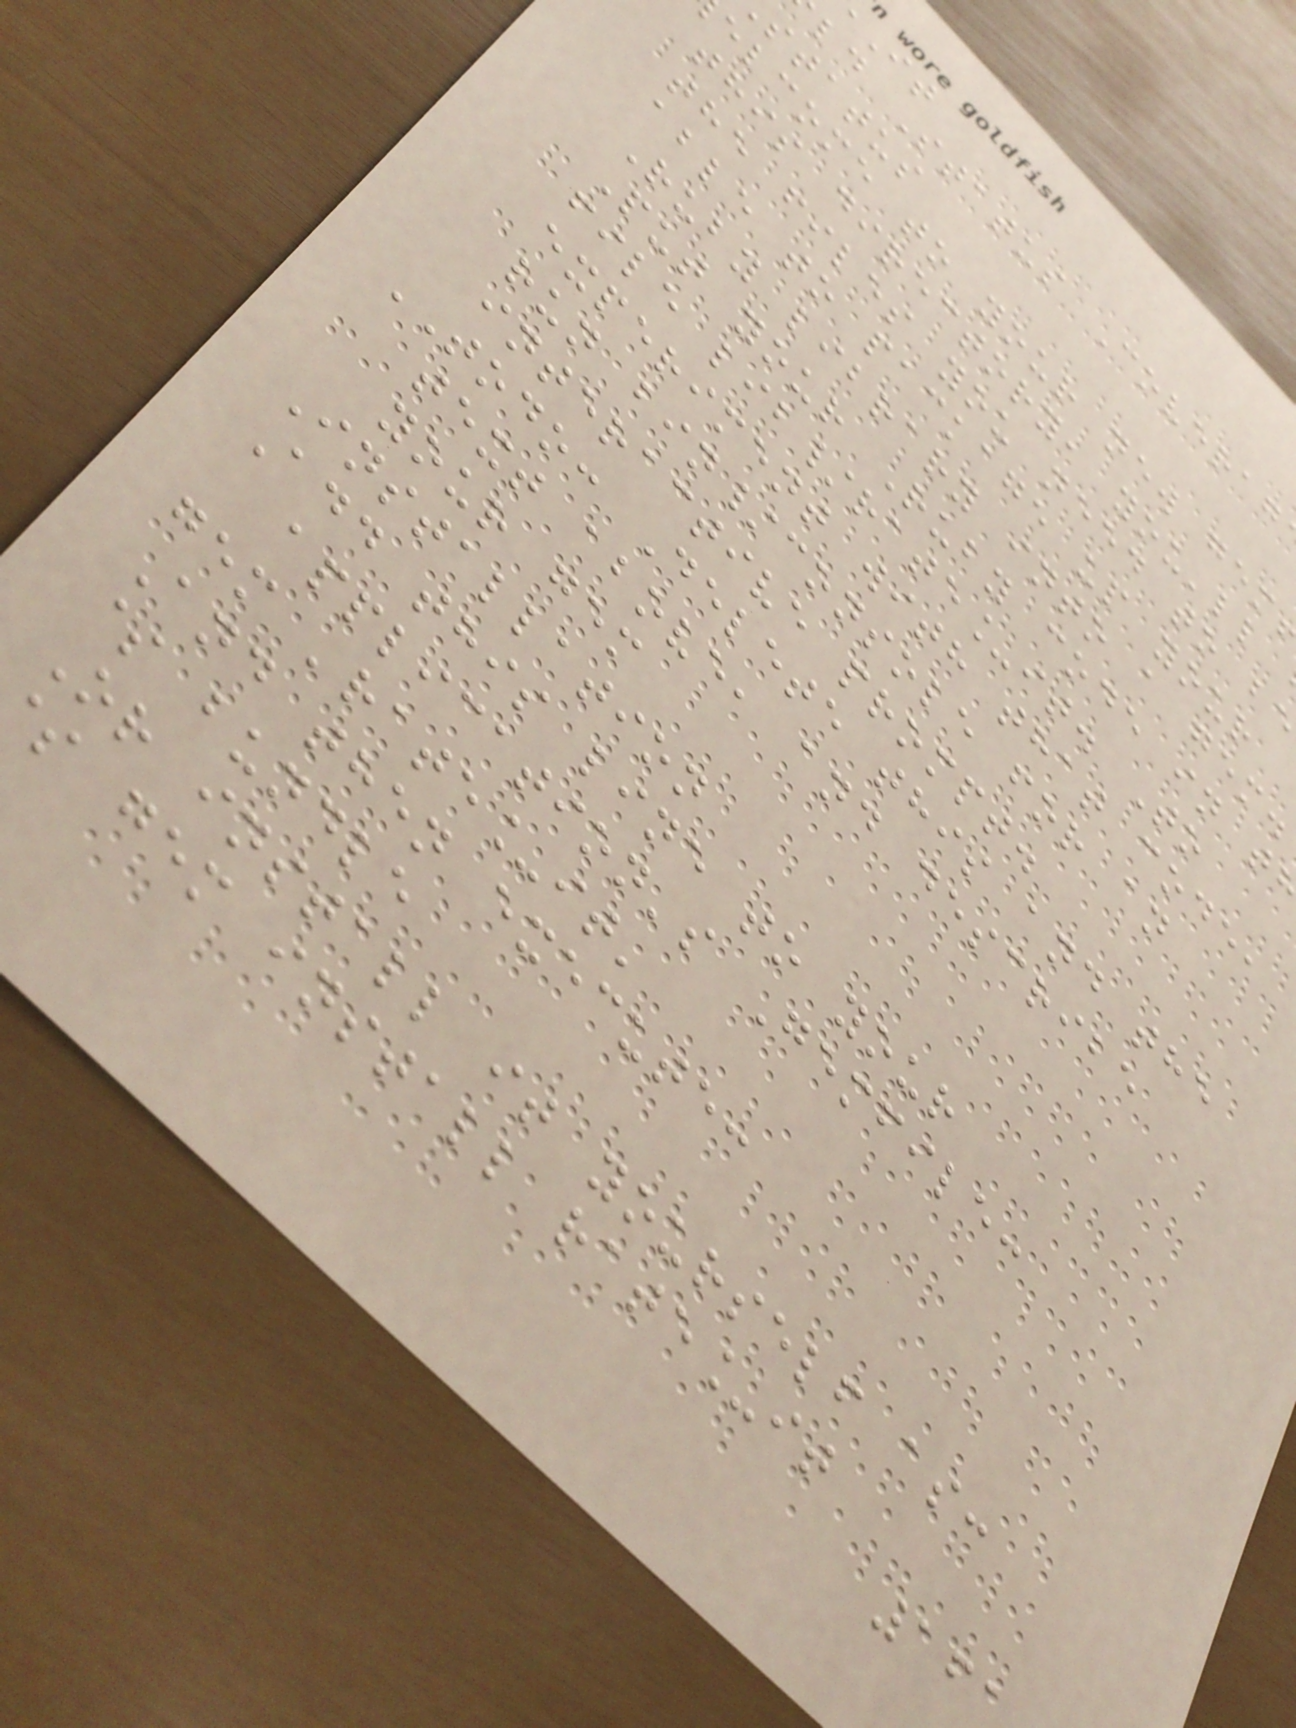ld Status Coverag
status
elcome to your new gem
this directory, you'll
the files you need to b
able to package up your
Ruby library into a gem.
Put your Ruby code in t
file lib/rate_it. To
experiment with that code,
run bin/console for an
interactive prompt.
TODO: Delete this and the
text above, and describe
your gem
Installation
Add this line to your
application's Gemfile:
gem 'rate_it'
And then execute:
$ bundle
Or install it yourself as:
gem install rate_it
